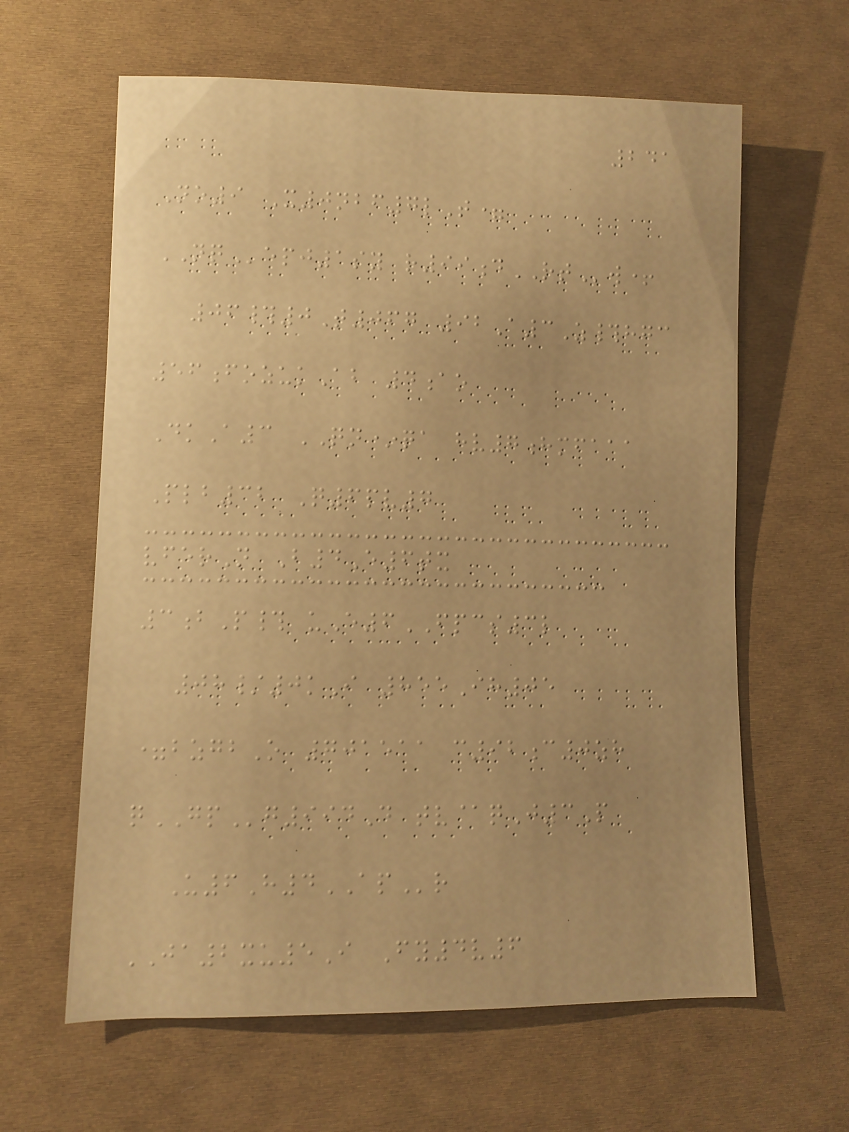241
No9 X0nbf7lT=
NQepj1sy r99dRTw+
06#0T067 92A3Z#hgc
56fozukAb 4ao
DkA3 QN*qa hv7hmfaaa
Plb32 Q6pv7
vferN B4E6tx
3bP# uE6FPCS3l
08/0kI 855Ih05
=bzgbO 701511 c92c0zh
qGPg994D tv@qJ3P
U6H4APr
JA2xu5I Fy4v6
